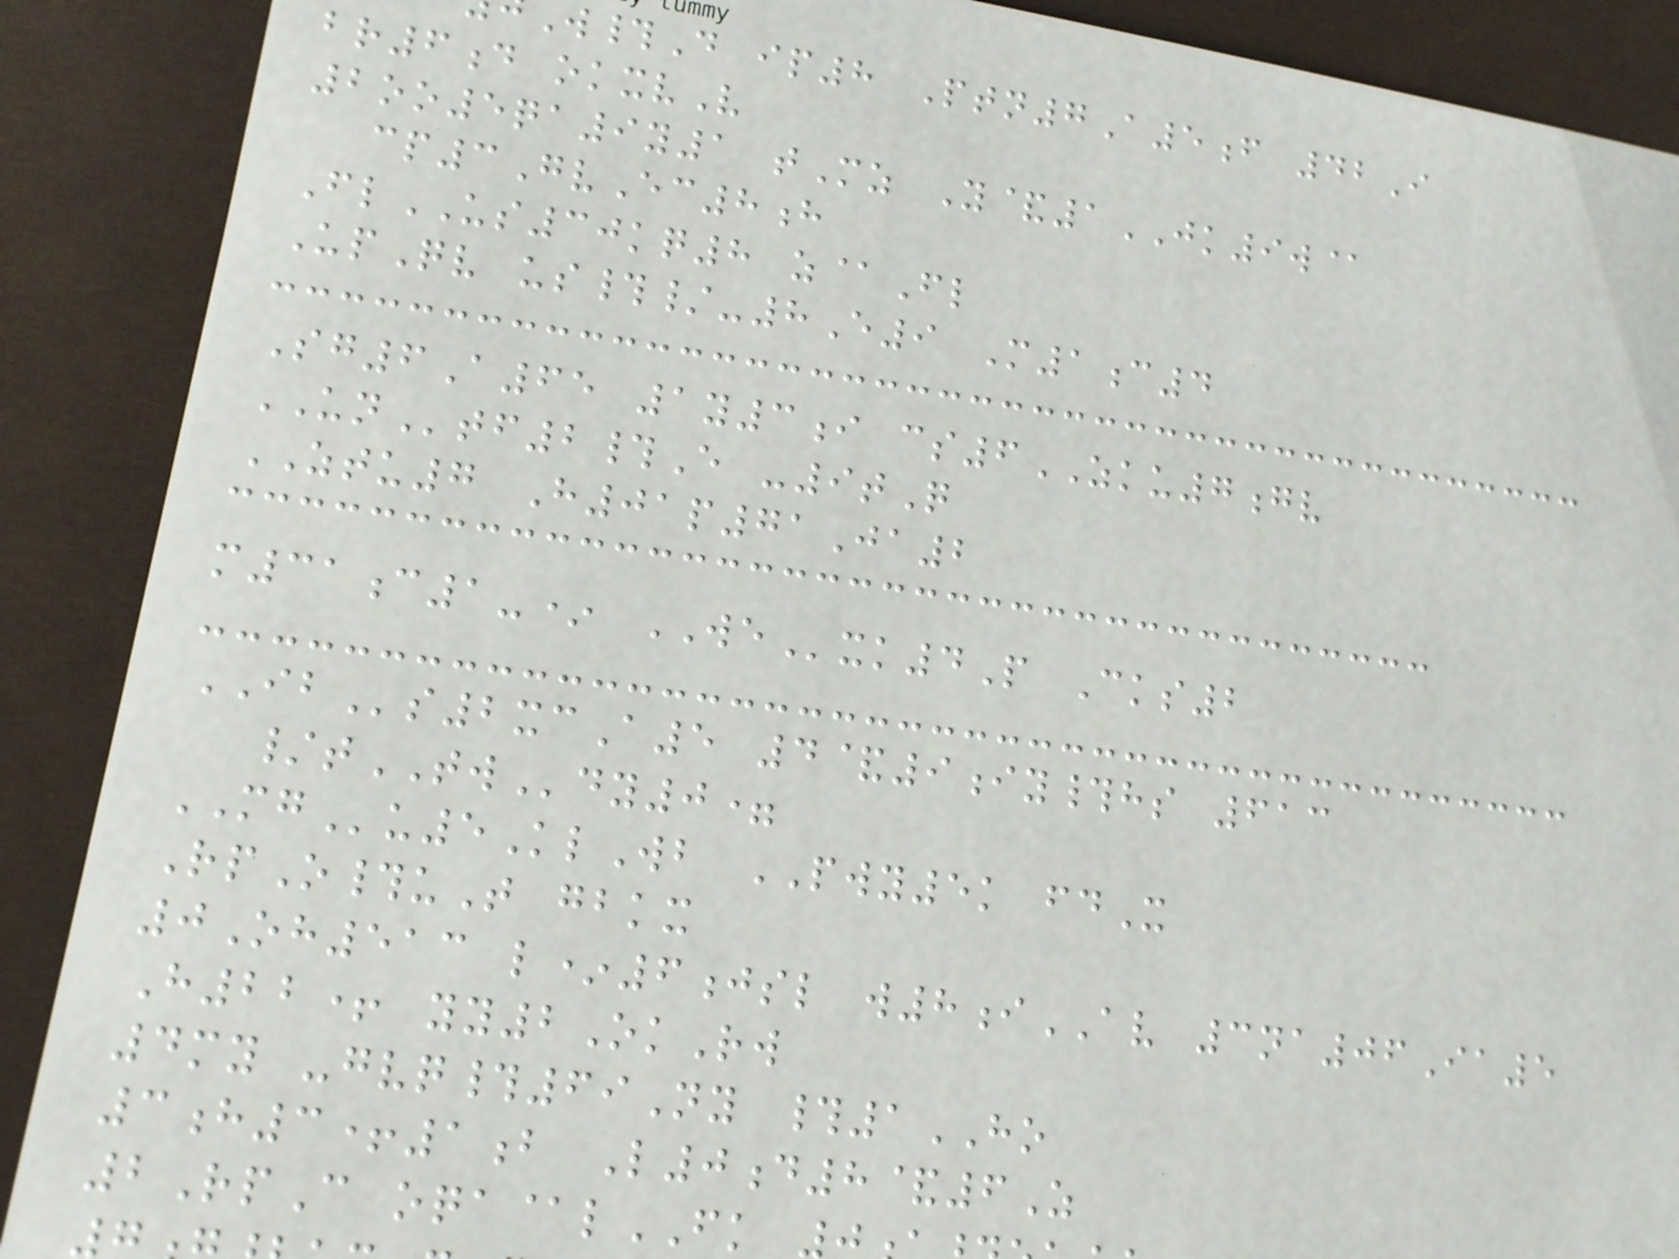#D ip8 Ptn7A5f 42I
br6d okxvV
2oo5qa9y1 tMz Y&1JK9w@
cp3GvEc8h
FlUS30kq8 z@Fl
UpQv us#/-8E9 M1c4
Sg6A65 1y3i cs6ZKU7gv
UNtf2#E -9tQ
ZTU7 H01p71Ja2
m31c1-* WExk4P Cks2
IBs2xcA5 4&9iy#hs 613
/tTWdy0=
MGu5KlWb PWY5k fdX
RpO#uT gbkx
0Oh513 l*6jsl w8iAV 3na06Ia5
H22+ yy2OkRw
4my -gvq#69Ny #1HO
3h3+1b L0d8&6Z
2RpC oqa@lFK
